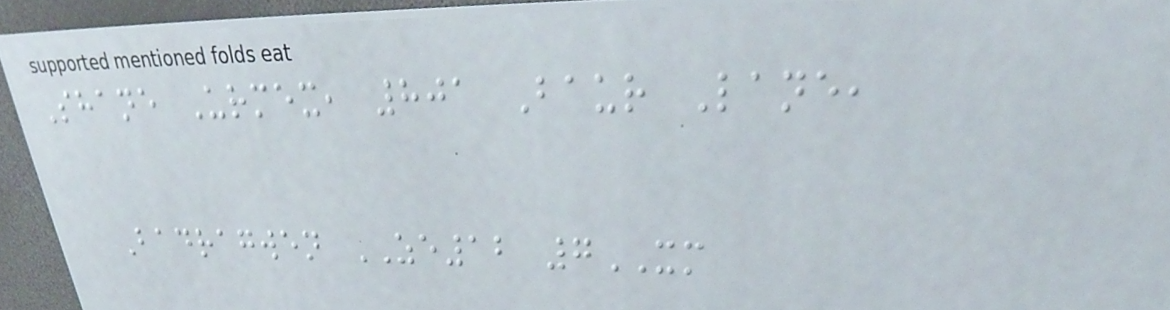Shane Urmex, 801 Baur Lane,
Badragwen ZE12 7XM
